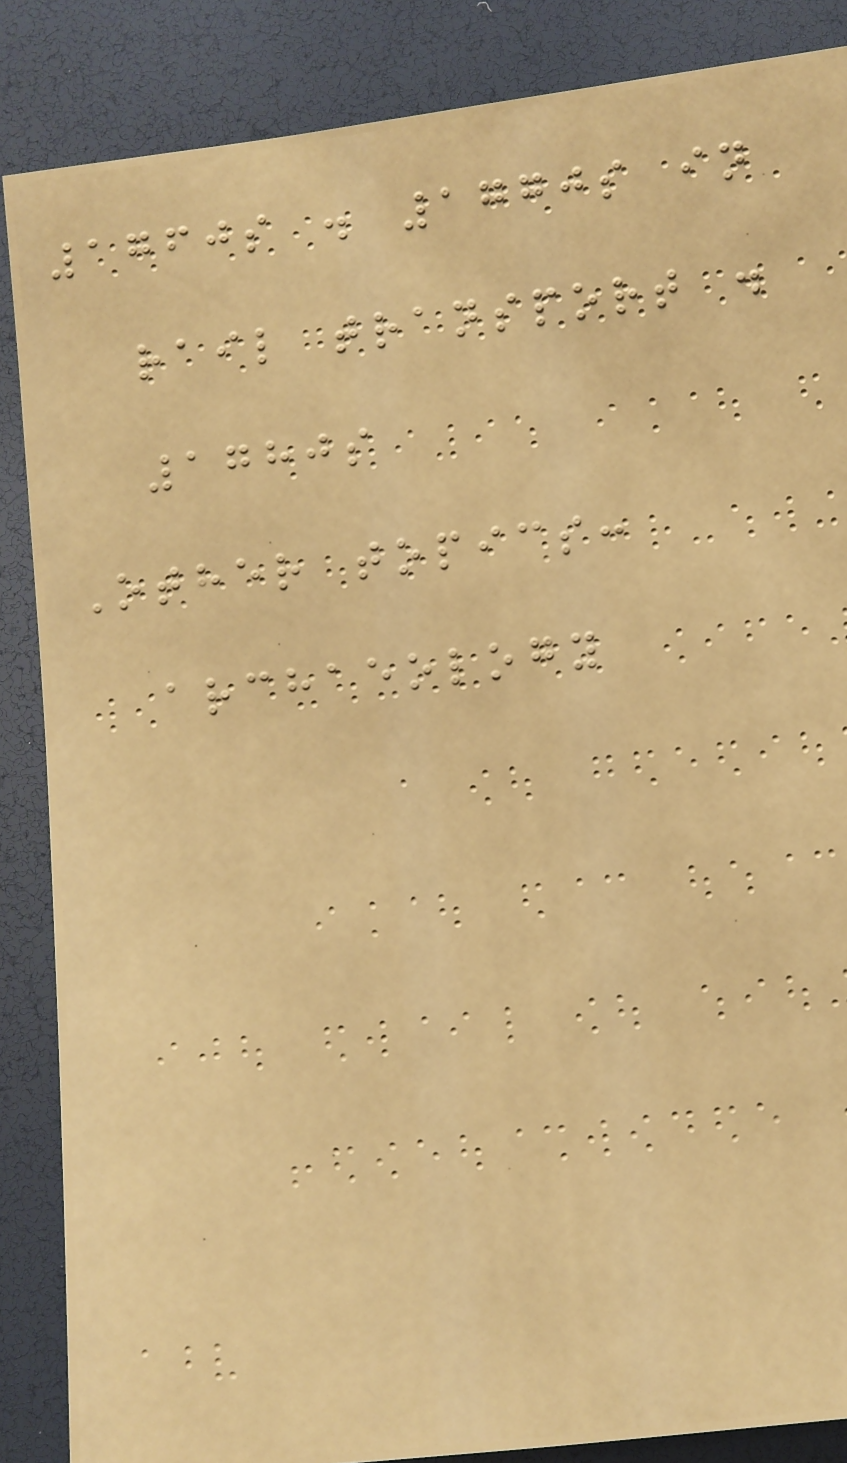1760s . 1770s in
rail transport .
1780s
Other topics:
archaeology
